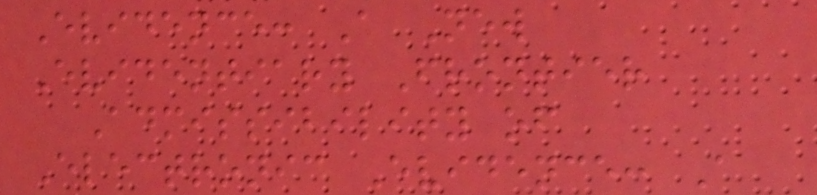Evidence: A New
Evidentiary Frontier
Admissibility of
Electronic Evidence: A
